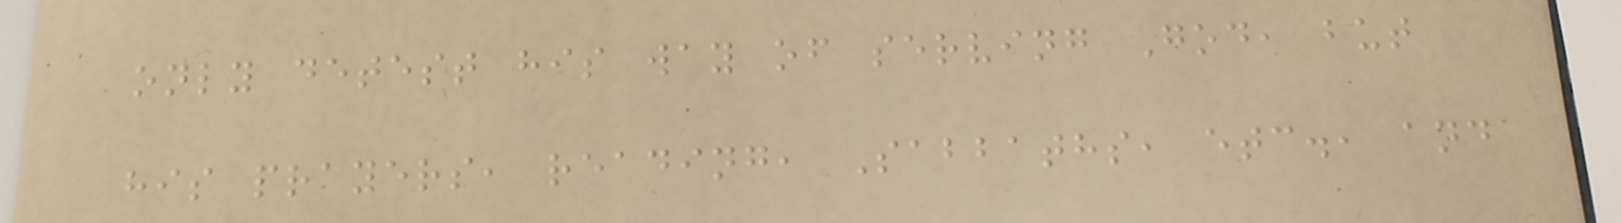only detest his way of serving God, but
his prayers, reading, Sabbaths, etc., and
